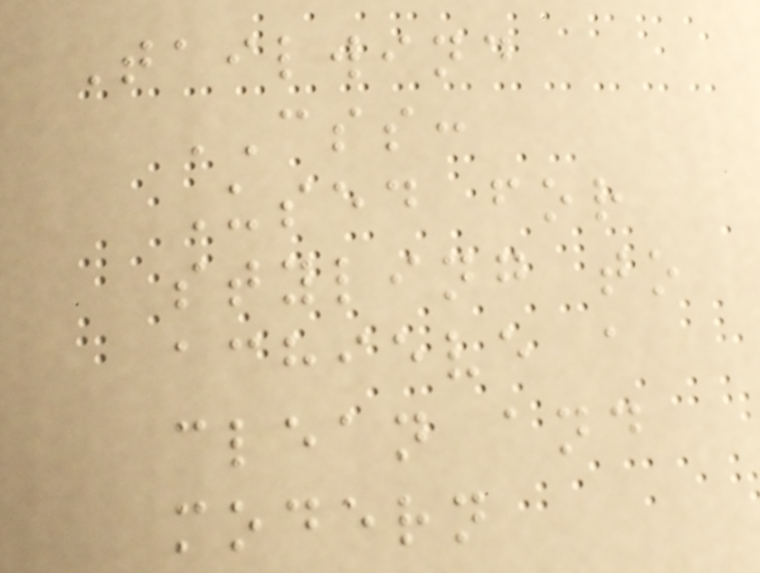Tailwind
CSS:
Used for
styling to
achieve a
clean and
modern
